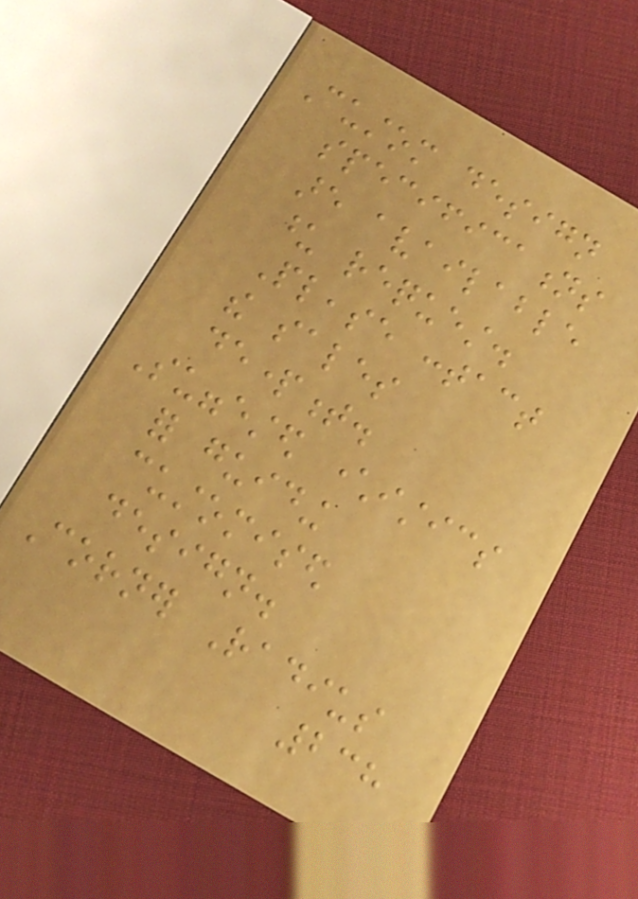Custom design
specifications
are available
upon request.
Please contact
the sales
department.
Suggested characteristics
for guiding
customised
design.
Corner Radius
238
